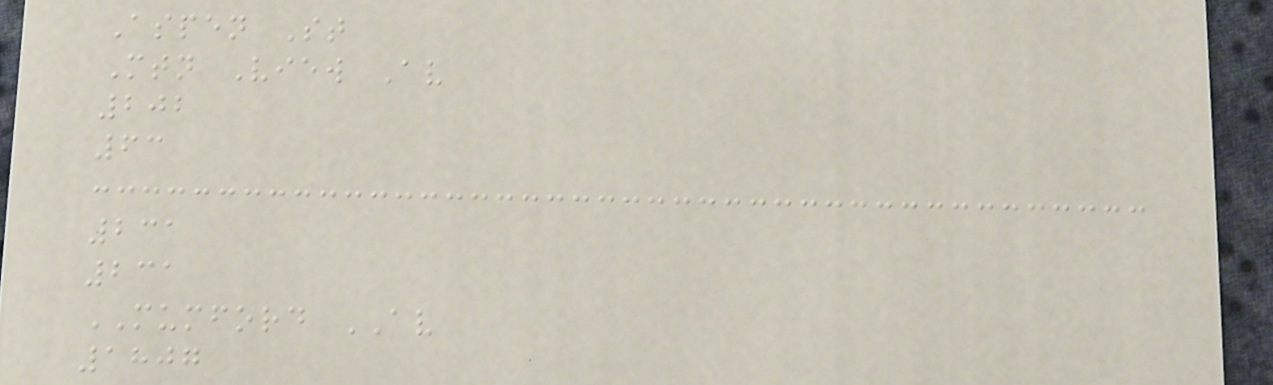Aspen St
Mtn View Av
202
63
231
231
MUMFORD AV
1807
